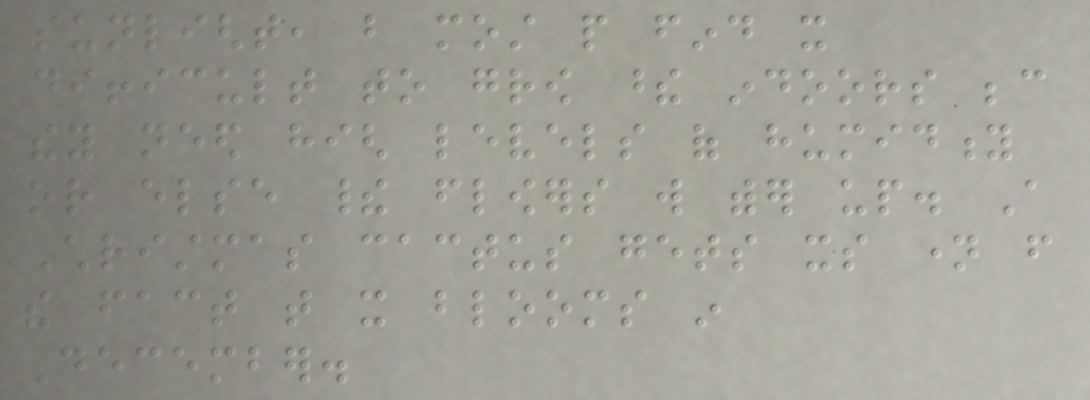sunlight, but most people find it
difficult to grow these indoors because
they need high levels of humidity
or else their flowers will wither up. A
Christmas cactus gets its name from
the fact that it blooms in
December.
